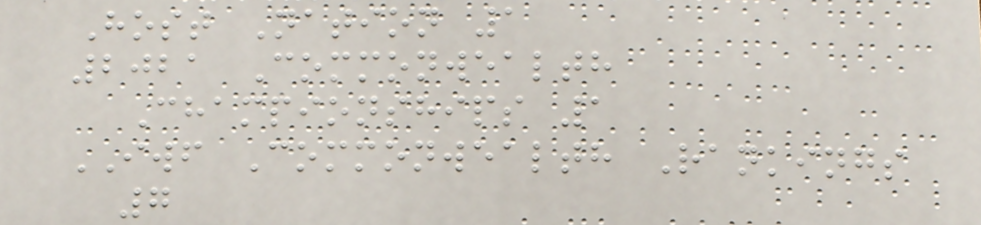Host Nation 1
2021 Commonwealth
Championships 1
IWF Commonwealth Rankings
7
